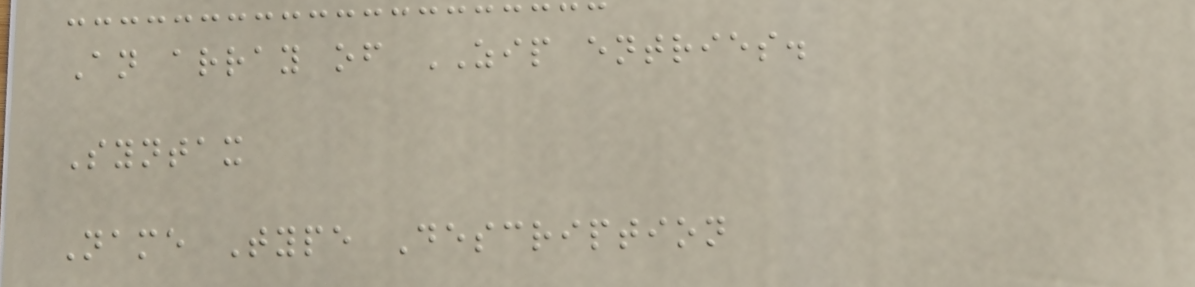An array of ZIP entries.
Syntax
Name Type Description
